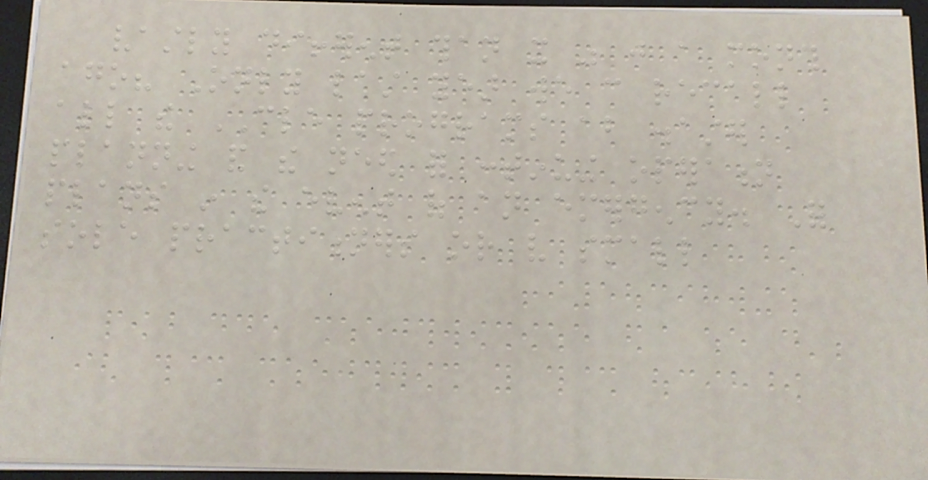vastly different than it was just a month
ago? Only last year we can recall
all the CLE programs about disaster
planning and the need for continuing operation
plans in the event of an emergency. For
sole practitioners or very small
